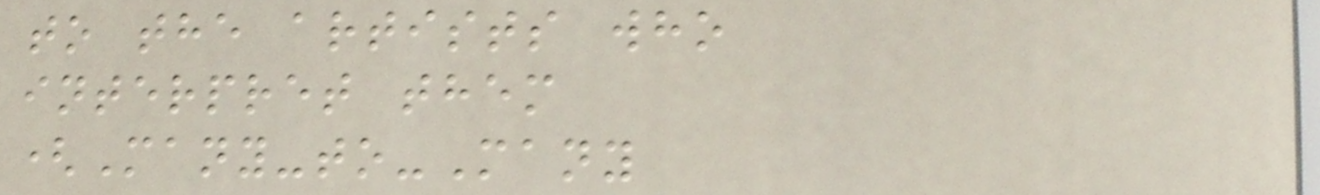to the artists who
interpret them
(Many-to-Many
